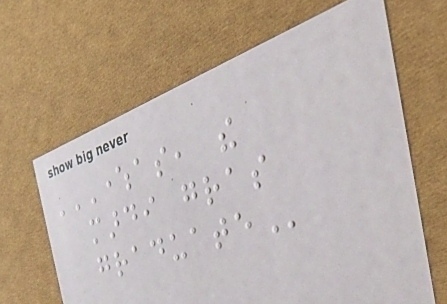WHEREAS, THE
MARDI GRAS
GRADUATE
